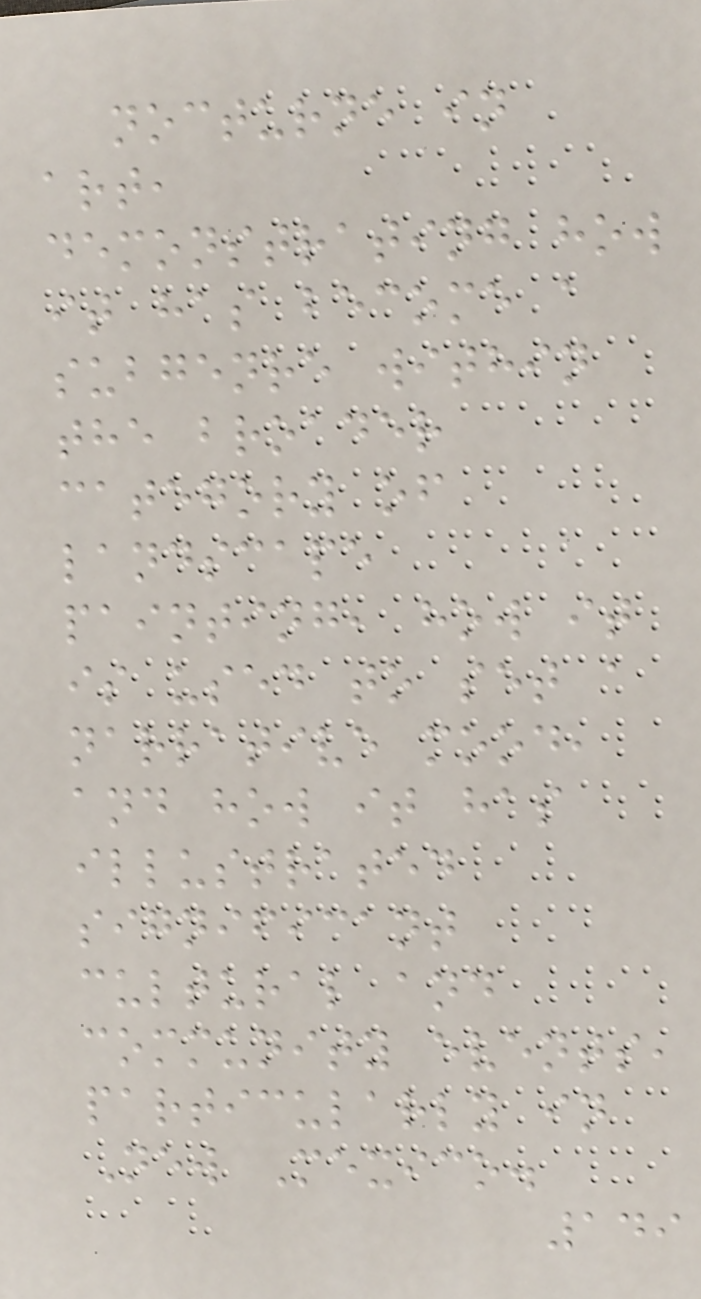nocturne in
art,
demonstrating how
it has become a
subgenre within
the broader
category of
landscape
painting, how it
is used to set a
narrative mood,
and how it has
illustrated
significant
cultural and
community events,
particularly in
New Mexico.
149
